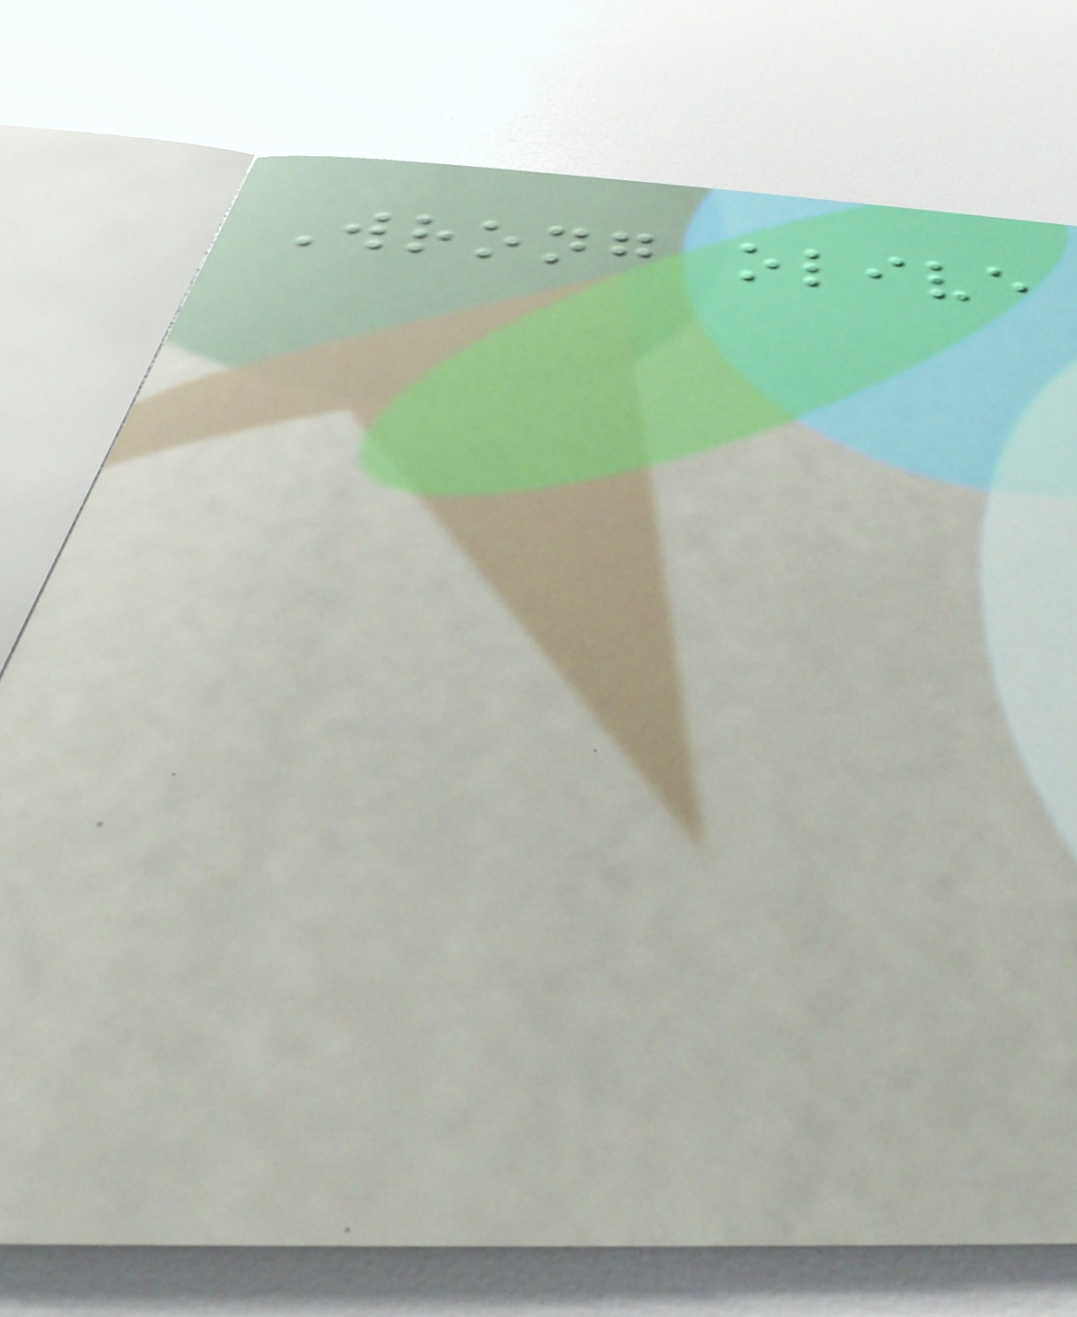Wrong olive
